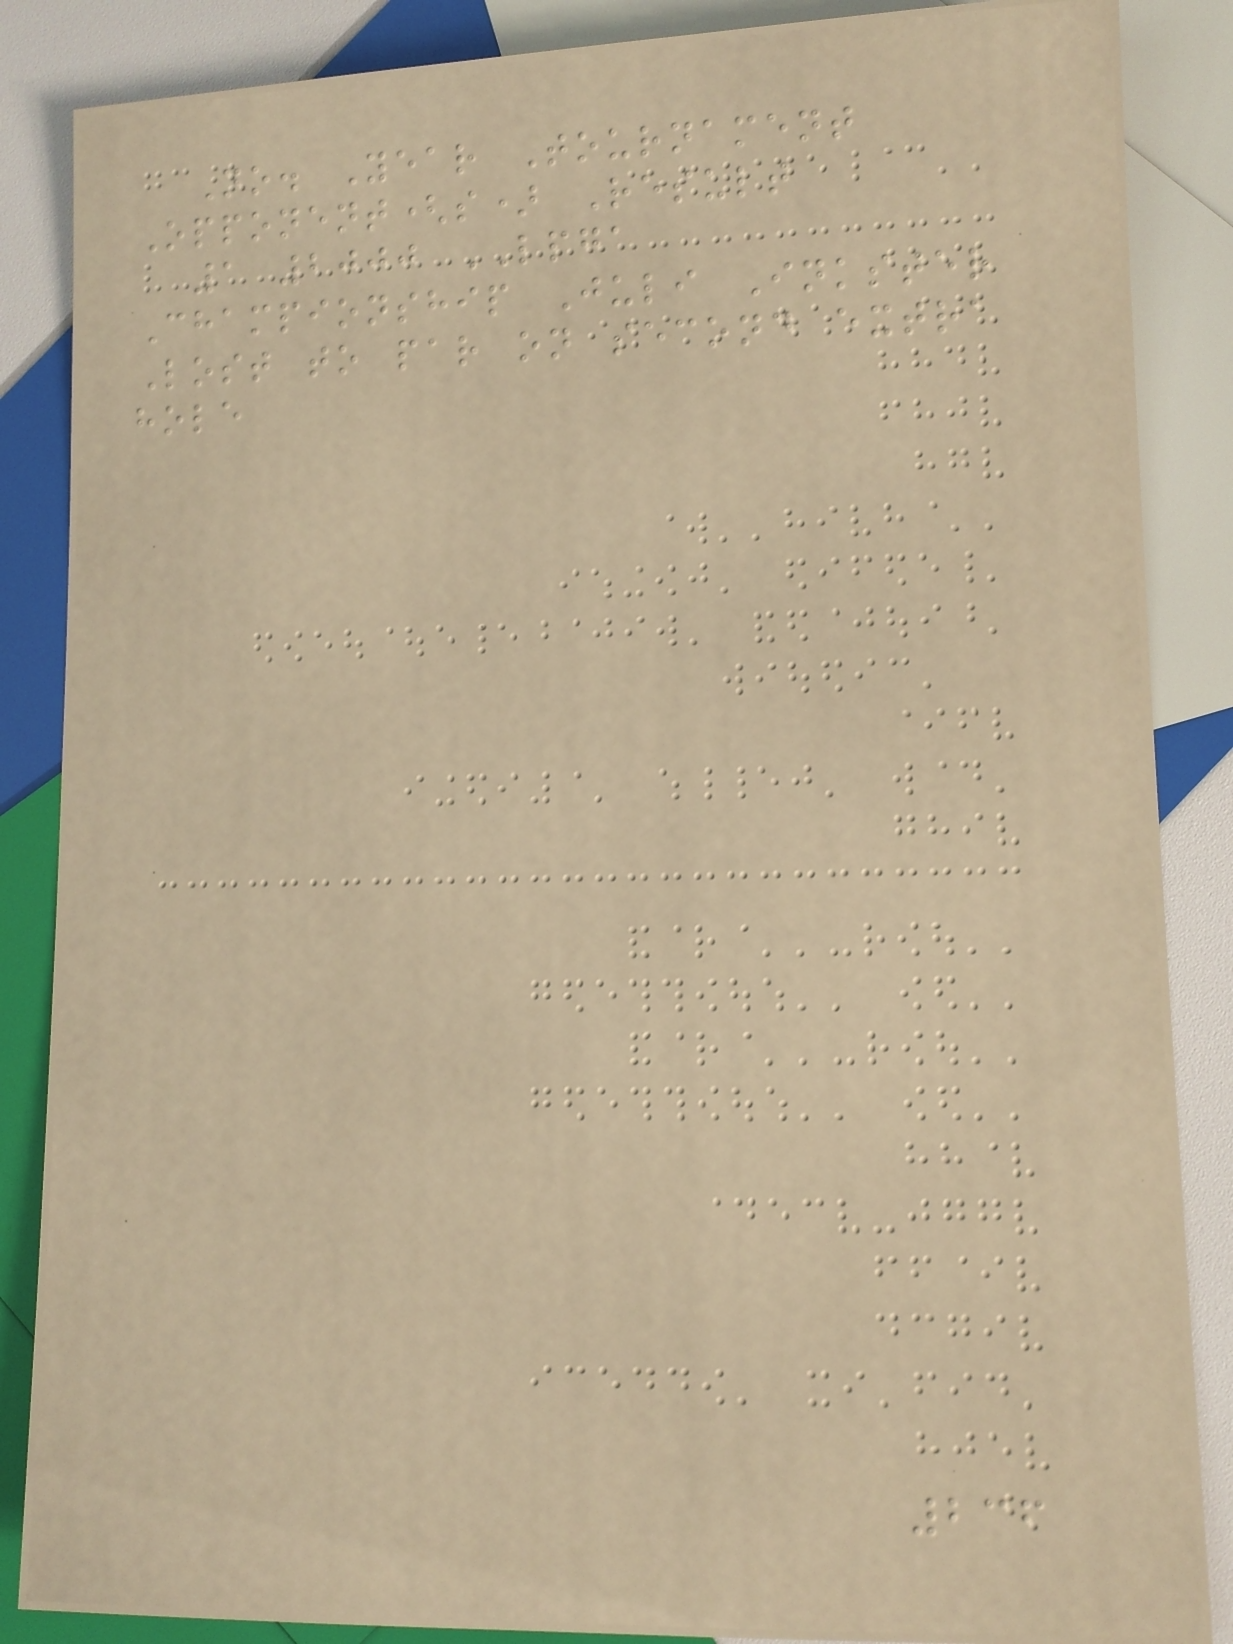No. Year Tournament
Opponent(s) Result
1 2000 LPGA
Championship Juli Inkster
Lost to par on second extra
hole
236
